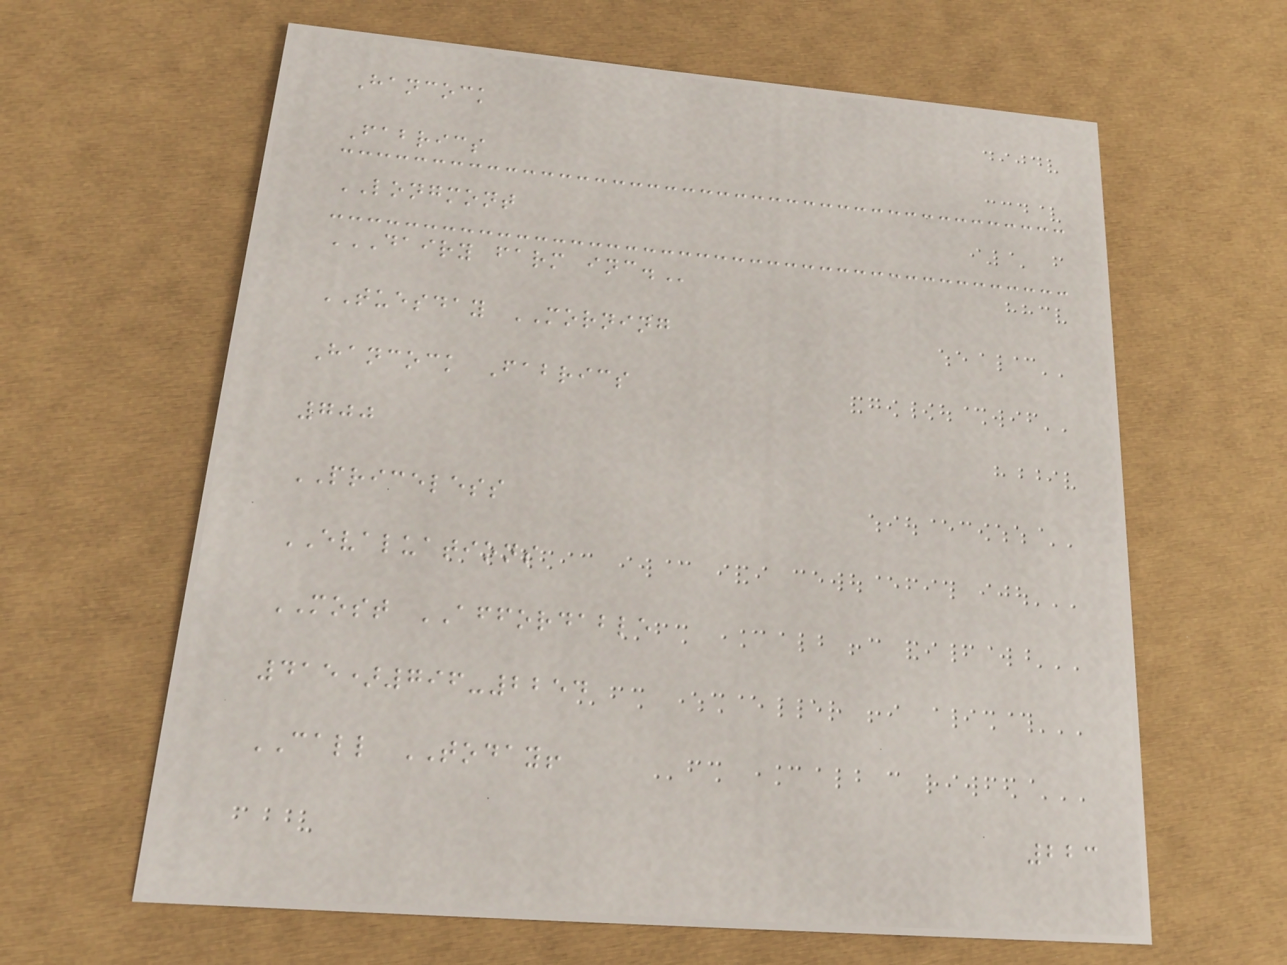Hancock
Fabrics
LONGMONT
DAIRY FARM INC.
TUESDAY MORNING
Hancock Fabrics
700
PRICELESS
EVALUATIONS
MOST AFFORDABLE
415)796-2254
CALL TODAY!
223
